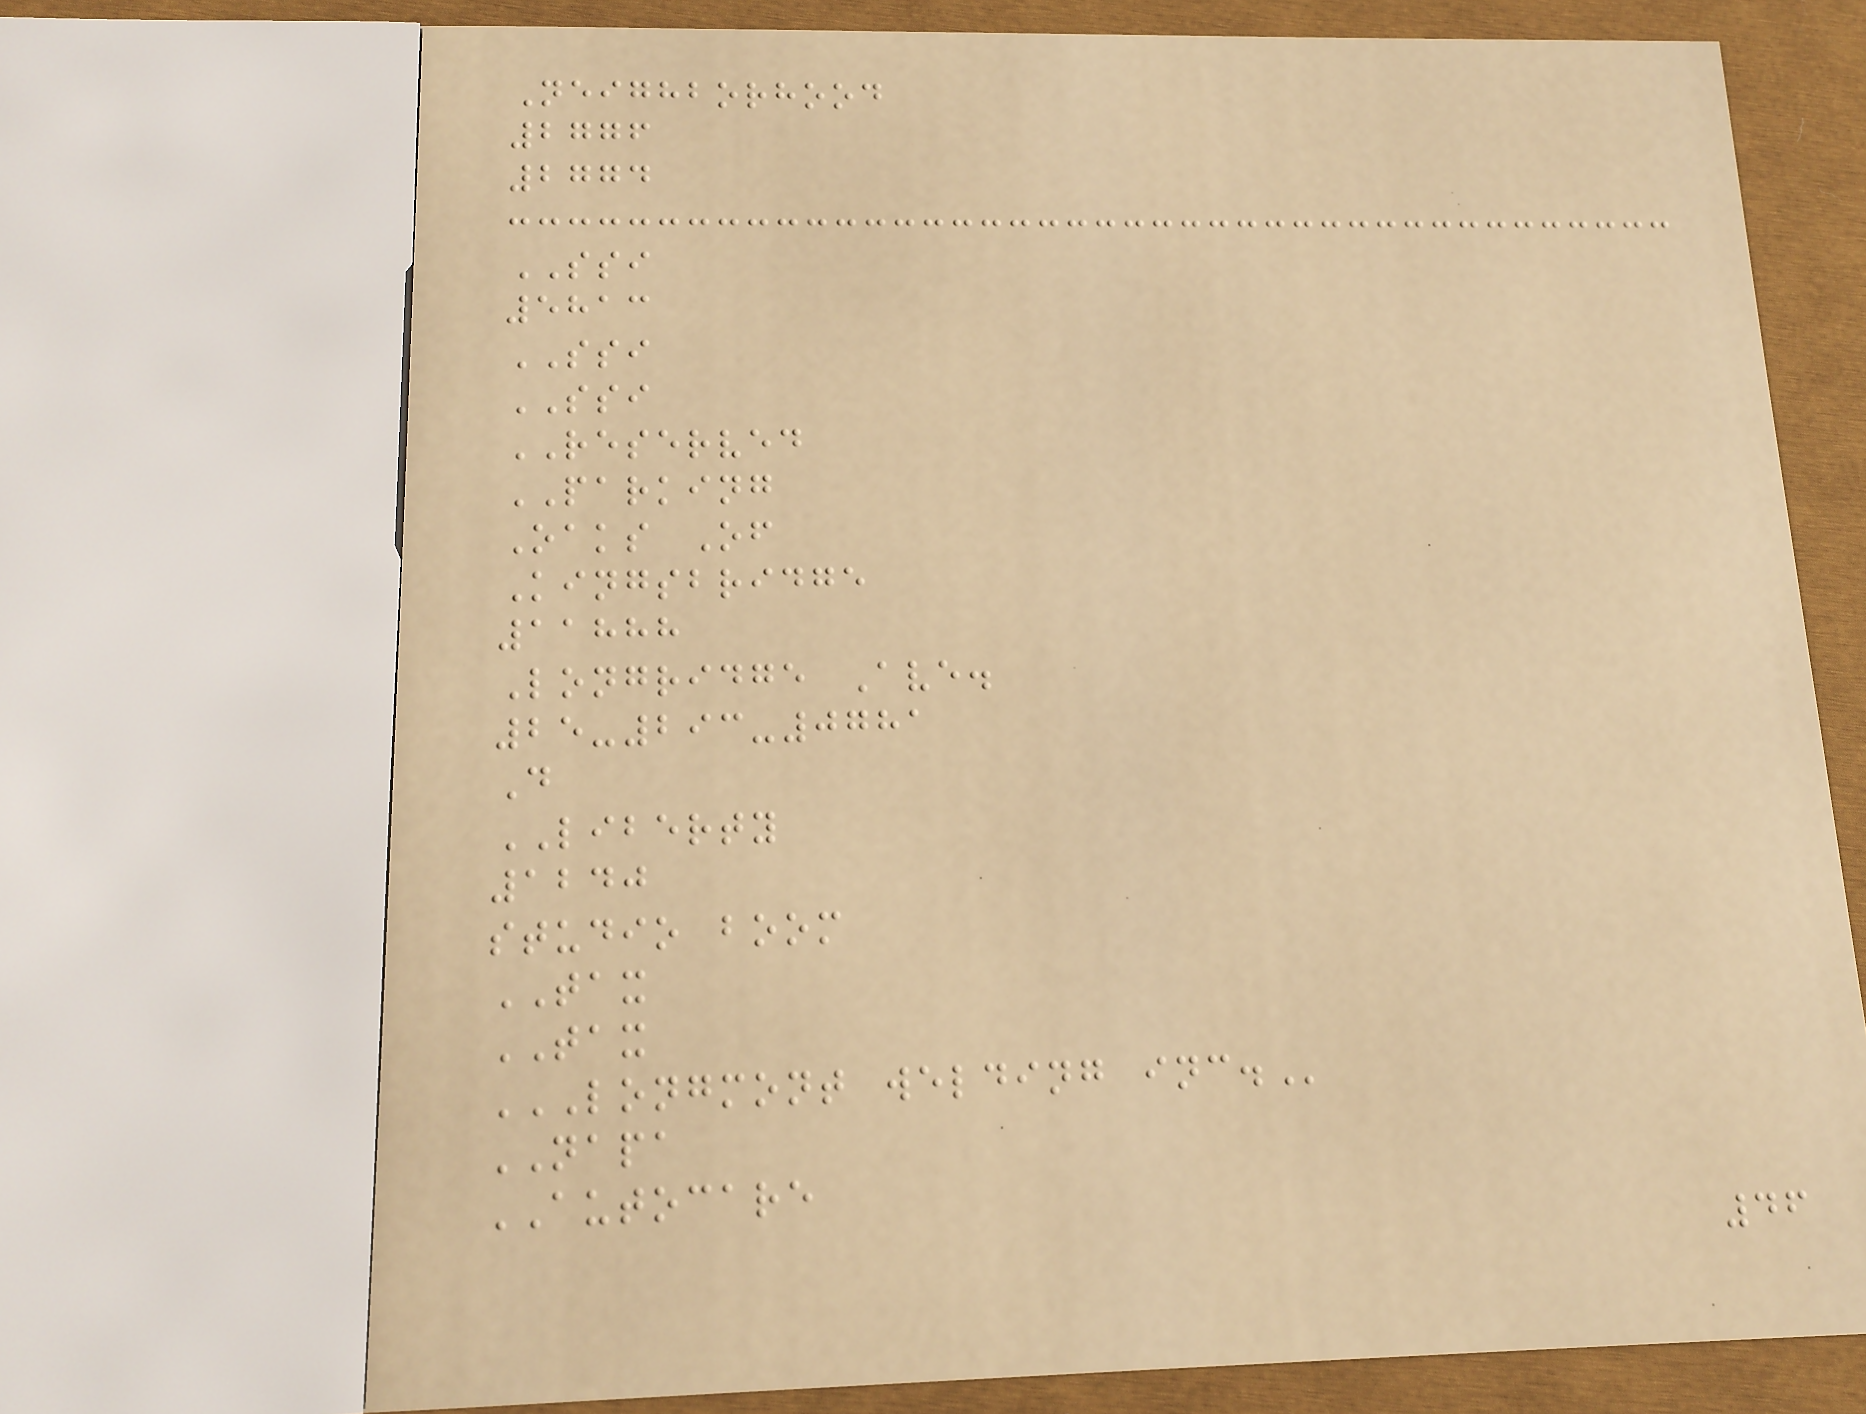Neighborhood
2776
2774
SSI
5813
SSI
SSI
RESERVED
PARKING
Oaks Of
Kingsbridge
11888
Longridge Ave.
25-293-0781
D
LIBERTY
1240
studio boom
TAX
TAX
LONGMONT WELDING INC.
NAPA
AUTOCARE
46
